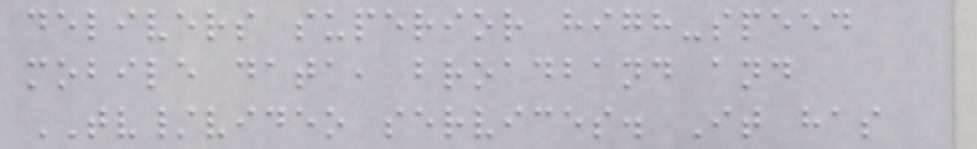delivers superior high-speed
mobile data, broadband and
TV/video services. It has
